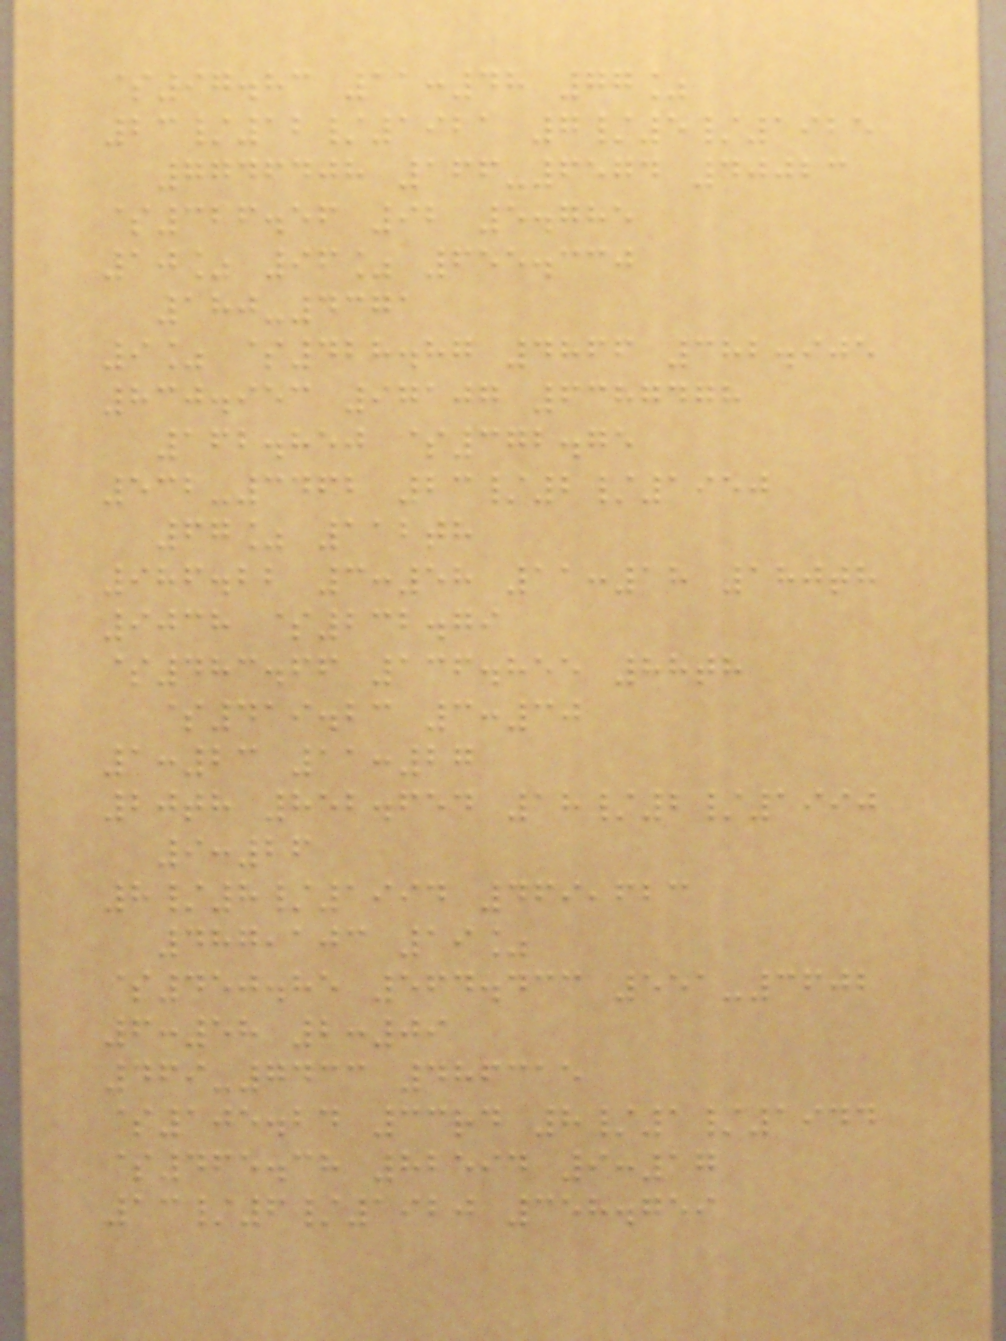$97.83 11:48 77%
23/12/1921 7/5/1925
7746408 166-6574 40023
$326.56 92 5.785
10% 96% 655.330
180-4371
9% $428.87 4866 382.905
830.953 97107 6387478
162.850 $372.75
532-3462 23/2/1950
67% 112th
986.22 3:58 11:18 180th
9038 $232.79
$483.66 136.855 88th
$419.23 3:30
1:23 11:27
20th 852.654 18/2/1990
9:26
8/8/1994 469,623
487,103 19%
$450.85 564.433 551-3602
6:58 2:09
469-7433 486315
$105.24 33rd 8/1/1944
$465.38 82594 9:17
13/6/1920 358.759
